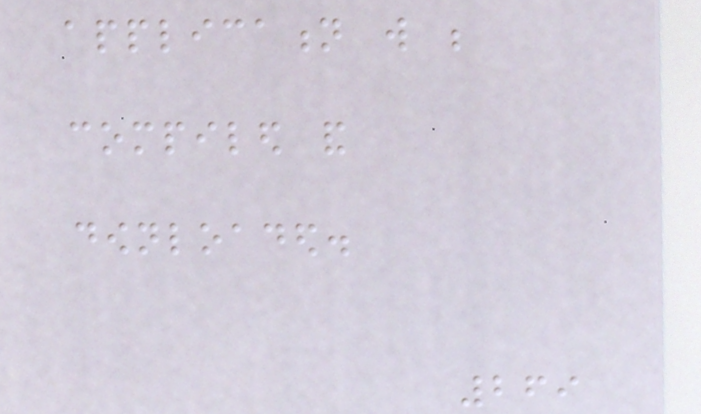application will be
compiled and
downloaded.
269
